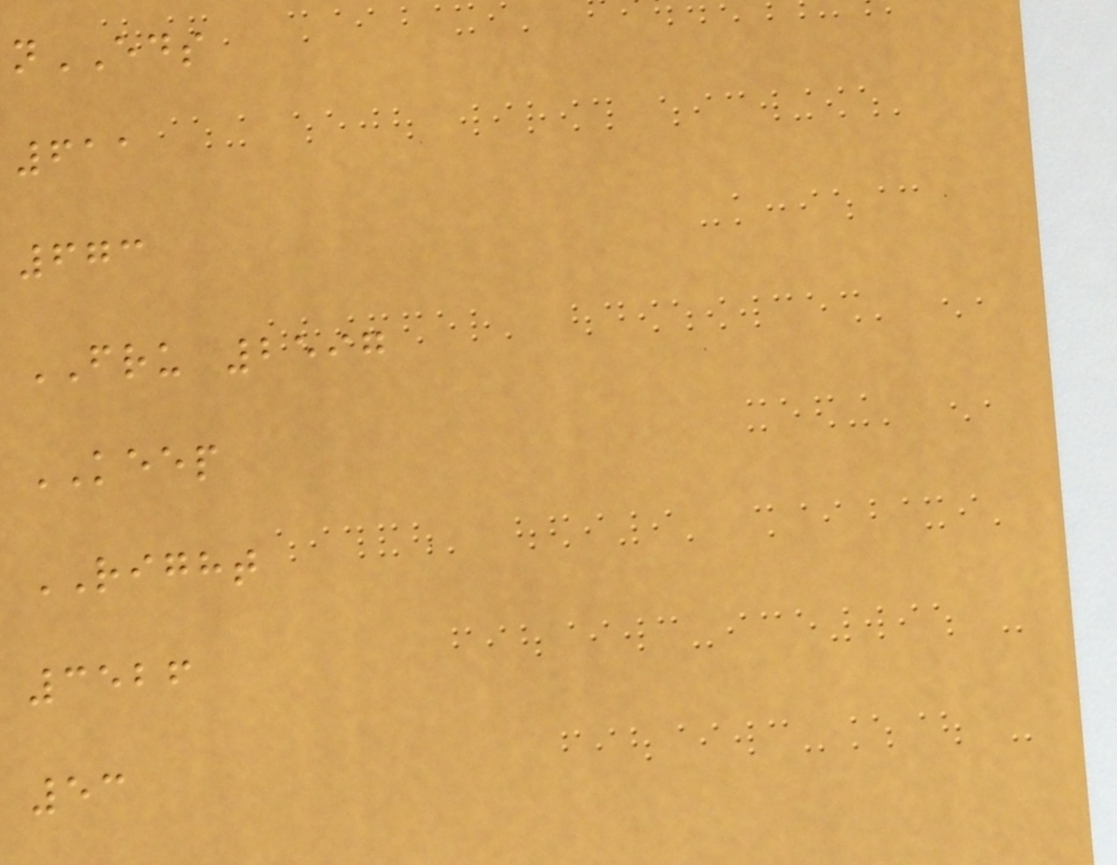nEDS
611
673
FRU 2597
KEEP
RIGHT
3526
53
